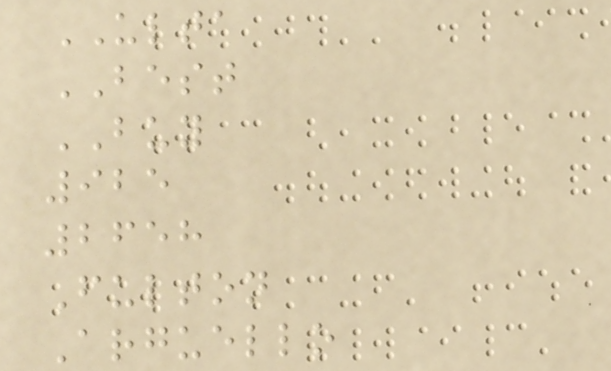ULTA
BEST
BUY
925
2658
Fulton
Arguello
